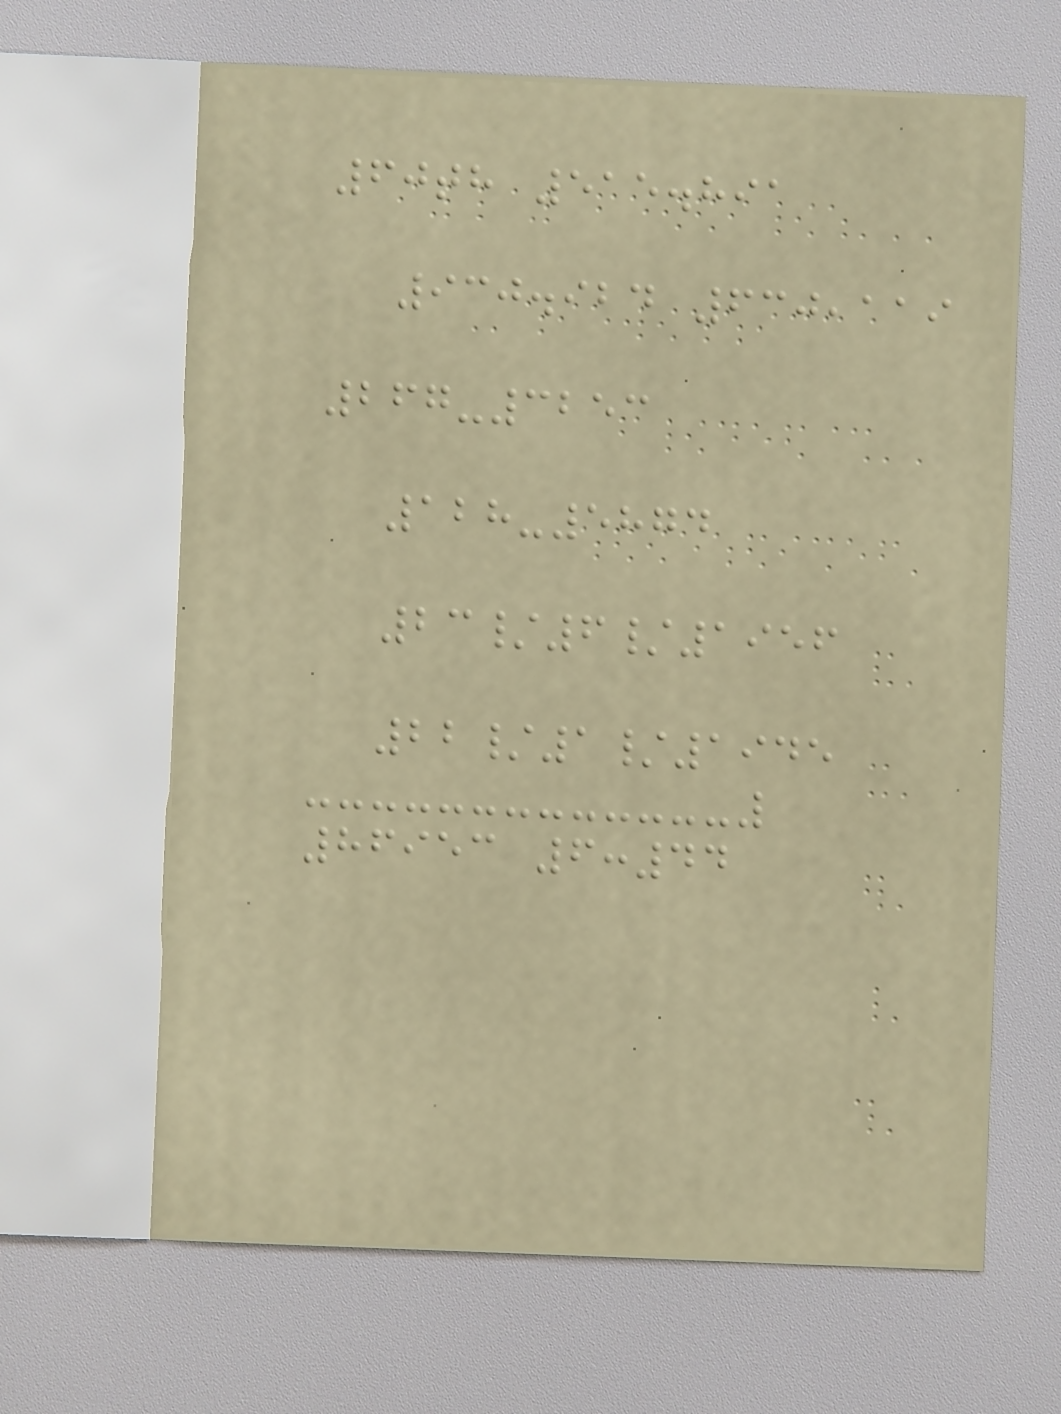60th 515.891
930.924 630,119
267-3253
128-5874
23/6/1956
22/1/1945
86953 6:44
